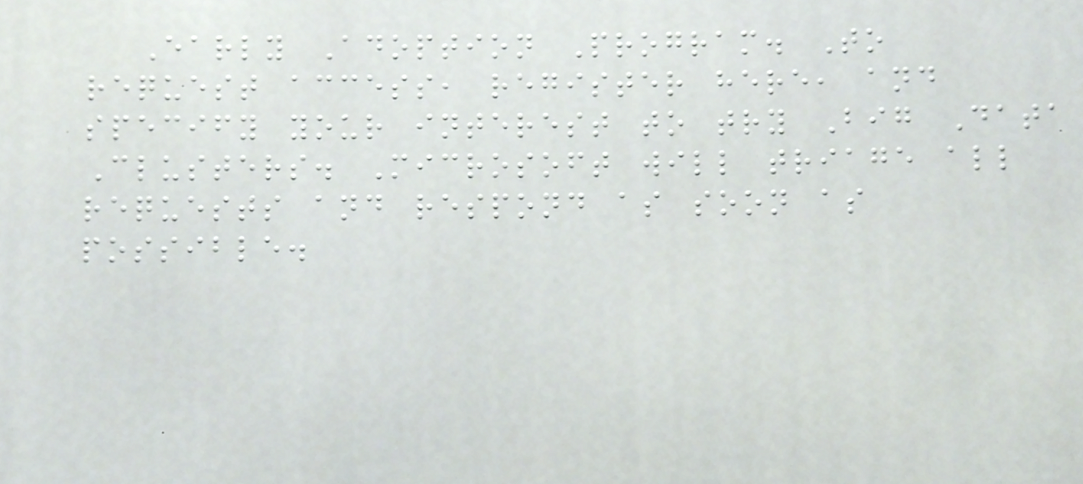Early Adoption Program. To
request access, register here, and
specify your interest to try Big Data
Clusters. Microsoft will triage all
requests and respond as soon as
possible.
